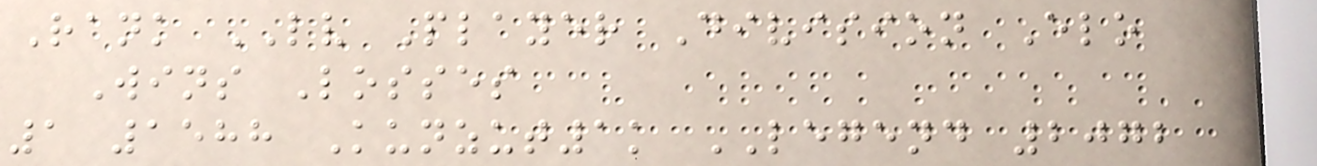Rank LV Player Division Elo
Wins Losses
1 1588 Kunzut1k LEGEND 2072
